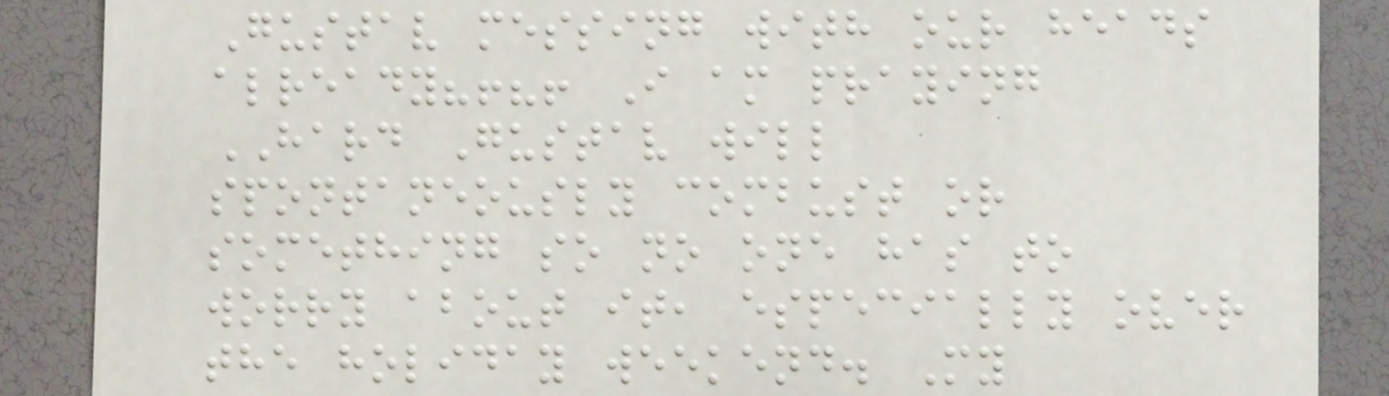Gustav messing with our heads
already?!?! I am praying
HARD Gustav will
spontaneously combust or
something so no one has to
worry about it, especially over
the holiday weekend. My
